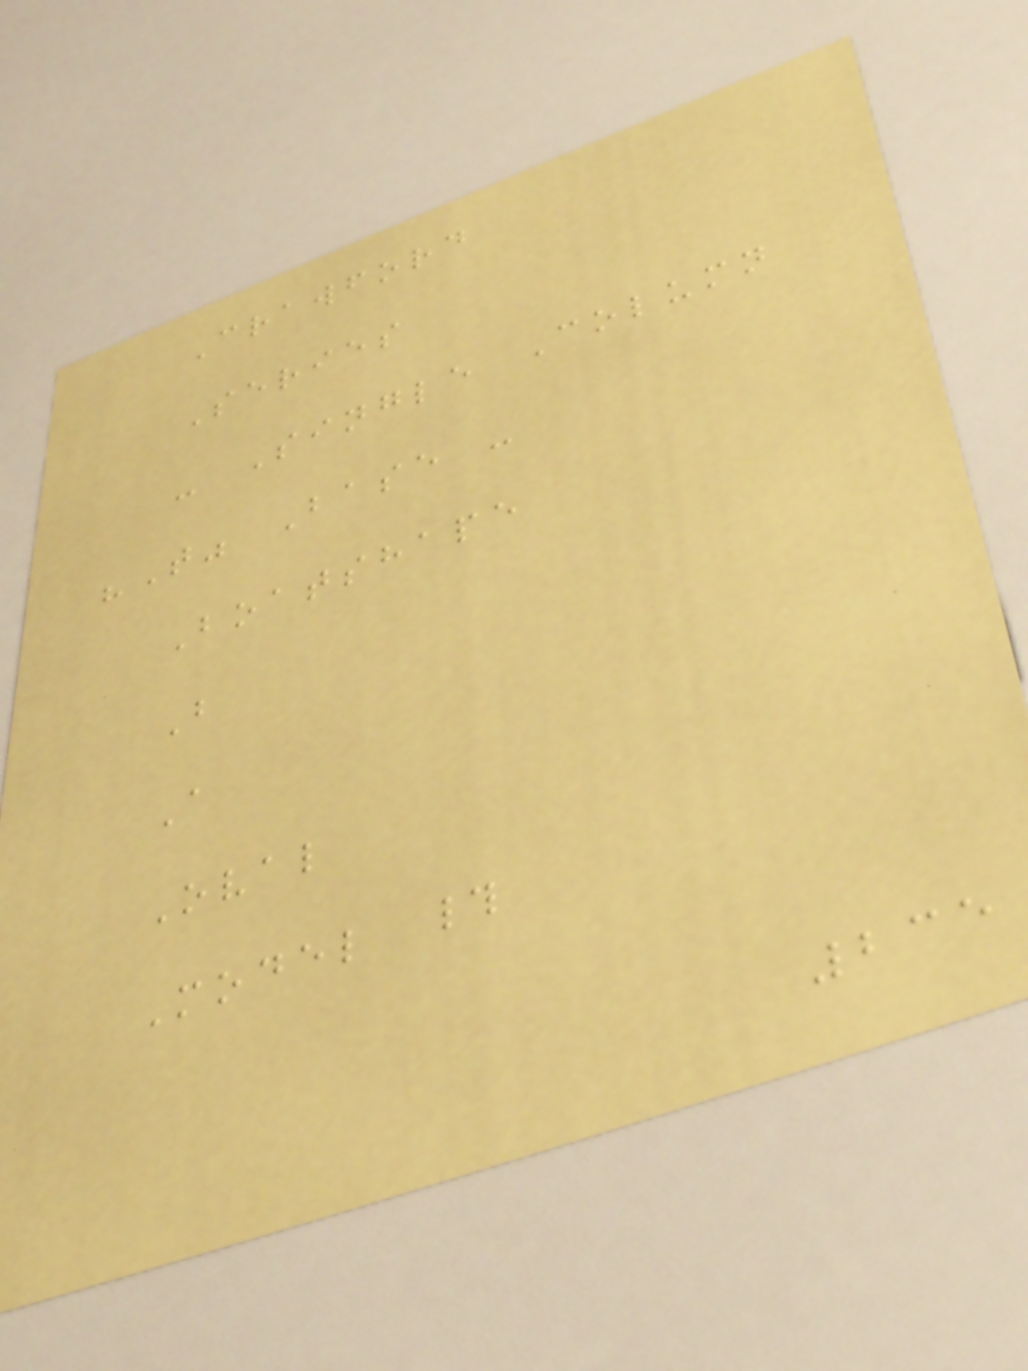Crawford
Series
- Single Column
"T" Base -
Boatshape
B
A
Oval
Model #
235
